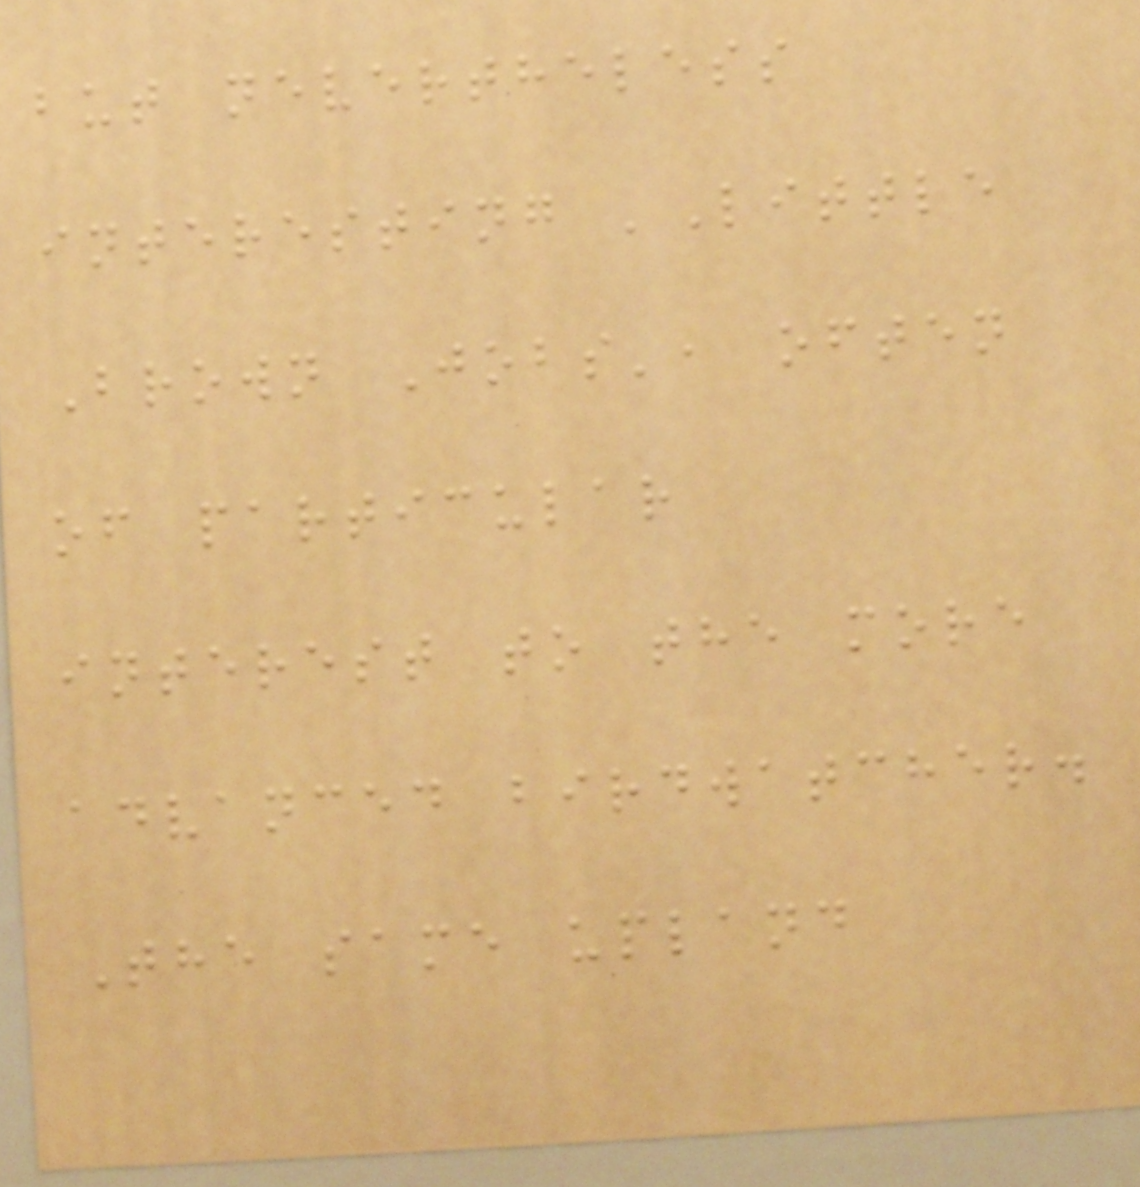but nevertheless
interesting 'Little
Brown Jobs', often
of particular
interest to the more
advanced birdwatcher.
The same upland
